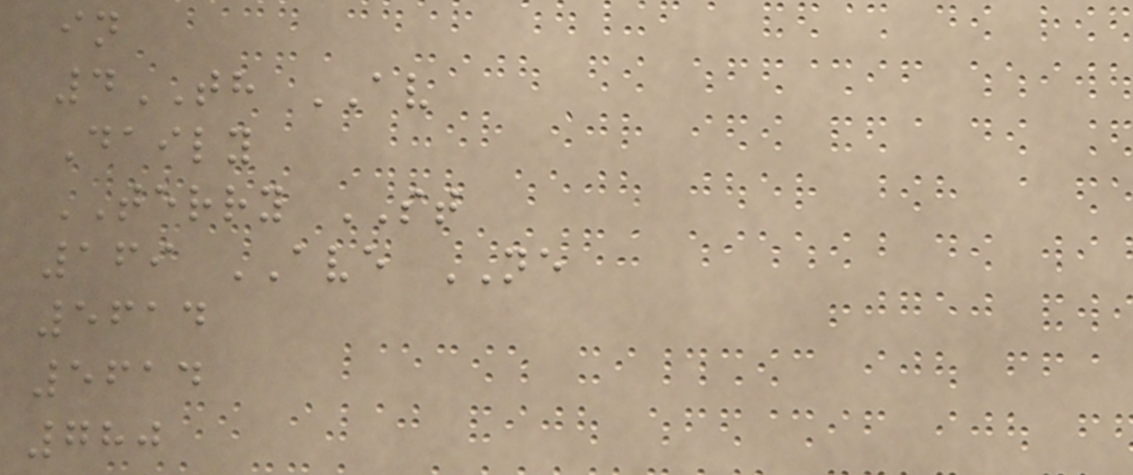in
4TH AV
Daily
TERRY ST
169 AVE NE
5614
5614
780
